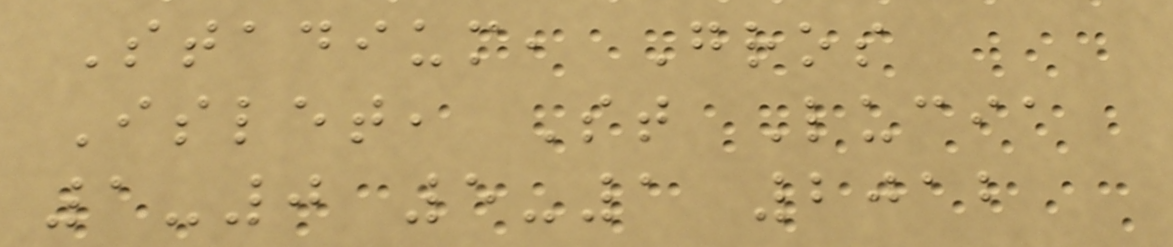Stadium, Gros
Islet, St Lucia
1-0 5-1 2012
